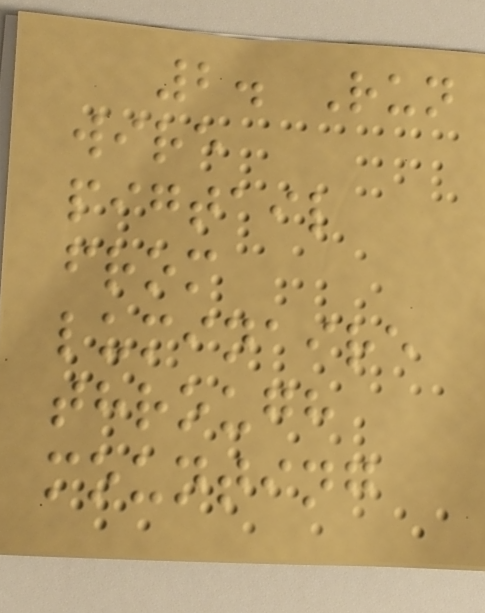2. Run
wire
pigtail
from
luminaire
through
mounting
